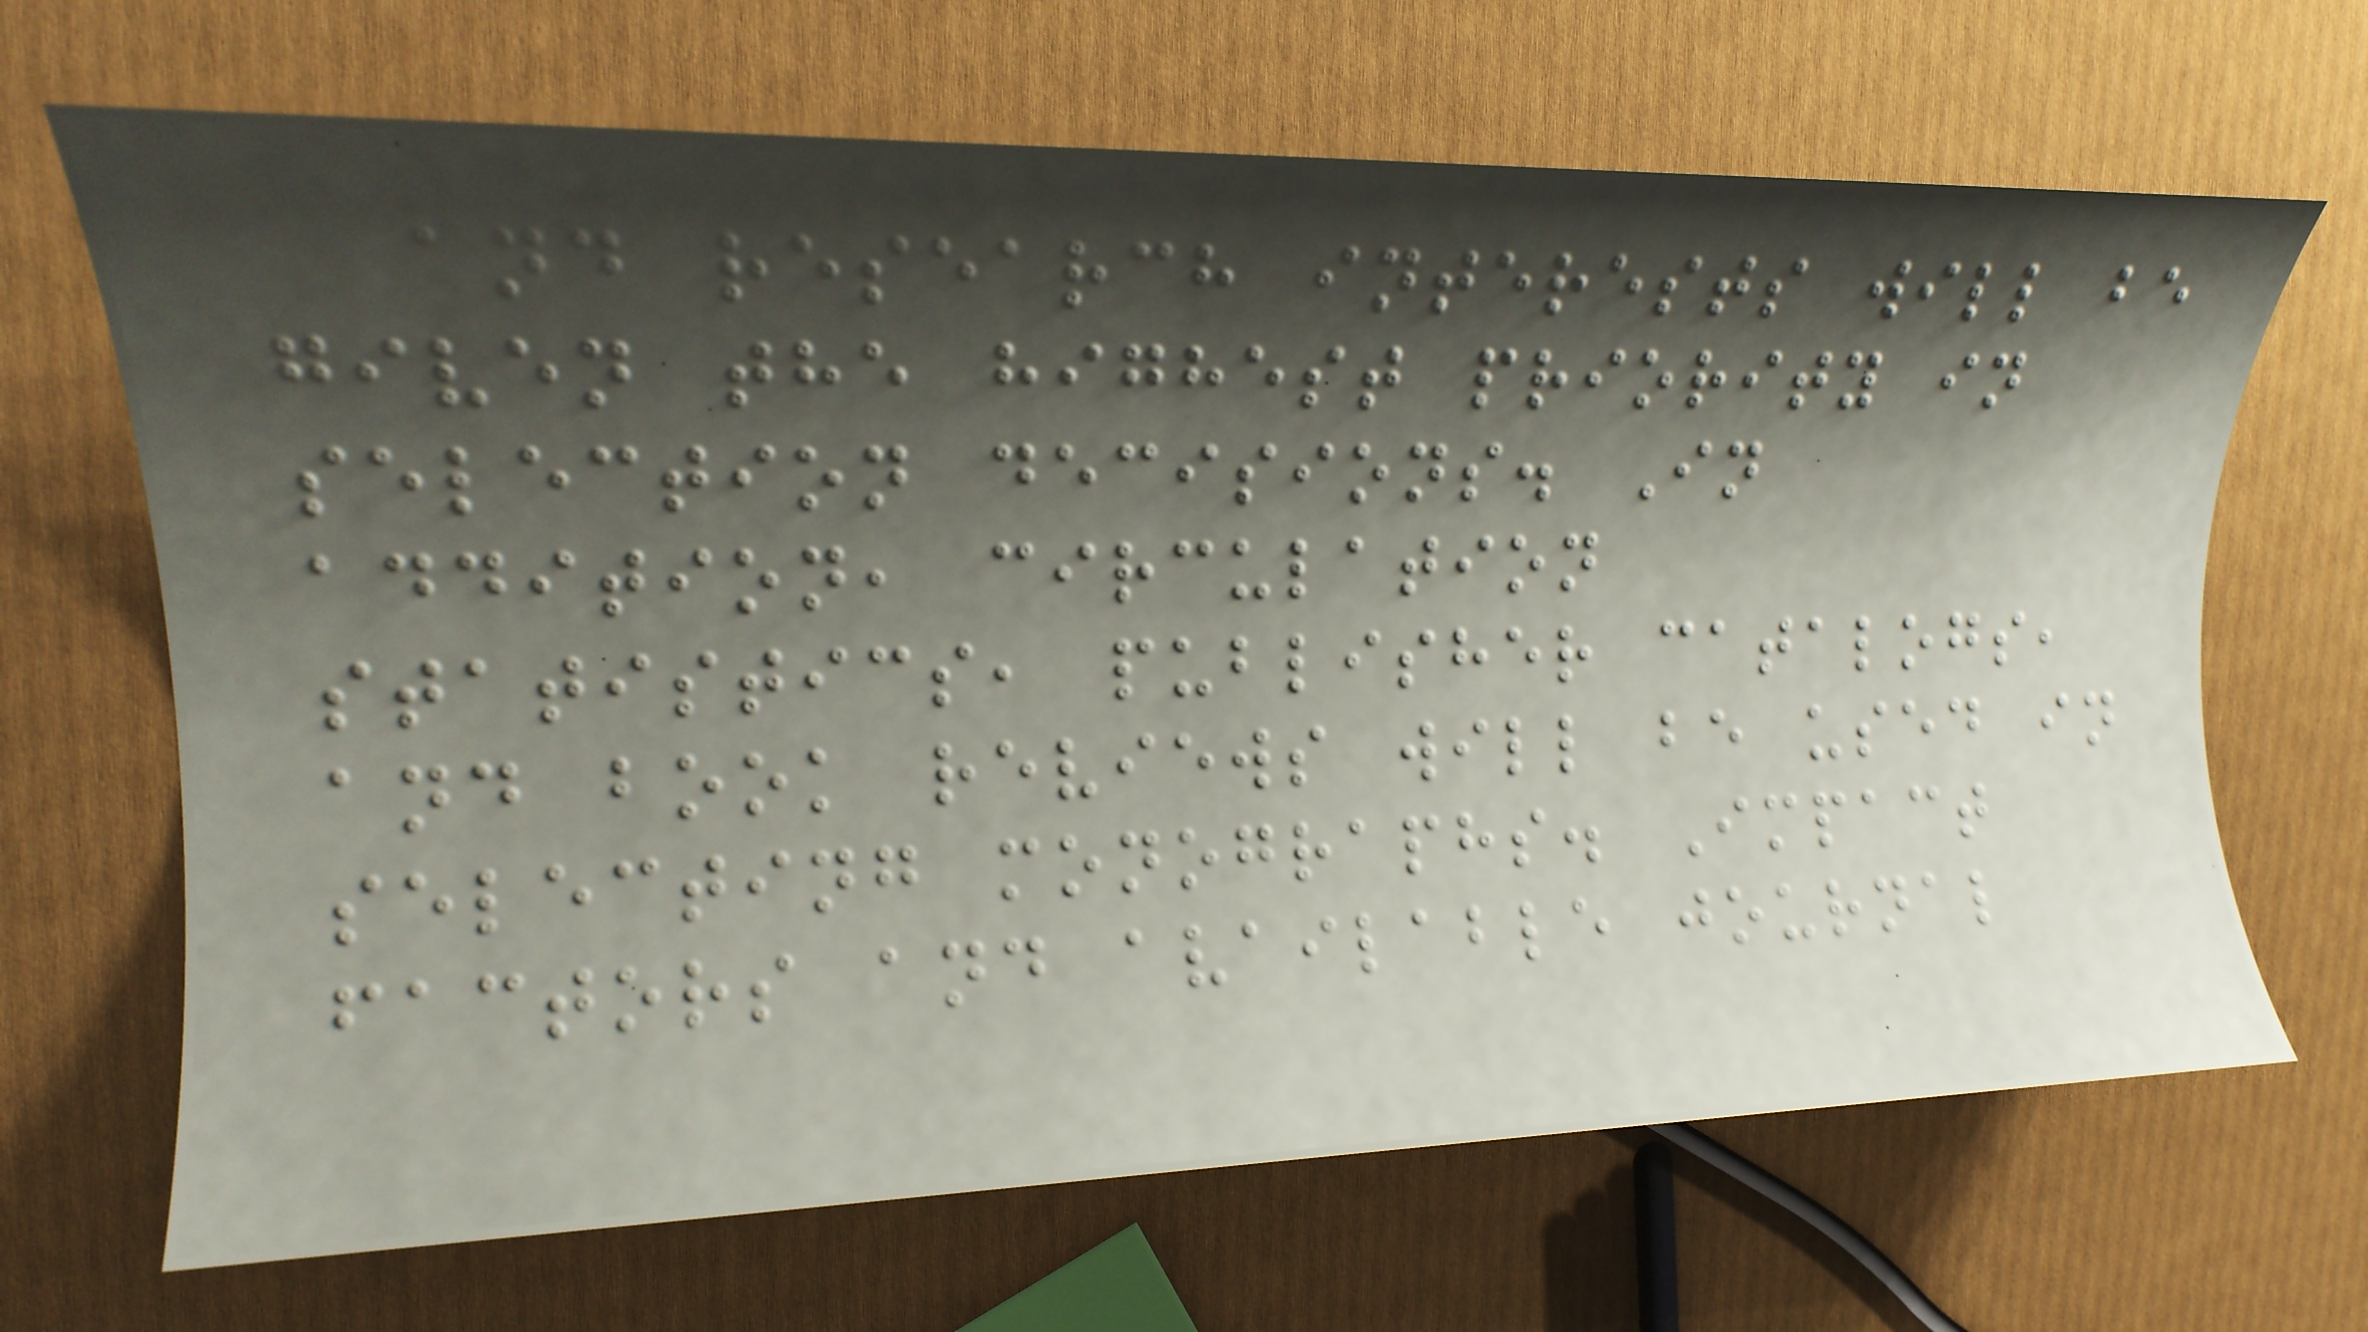and research interests will be
given the highest priority in
selection decisions. In
addition, circulation
statistics, publisher catalogs,
and book reviews will be used in
selecting monographs. Impact
factors and available journal
